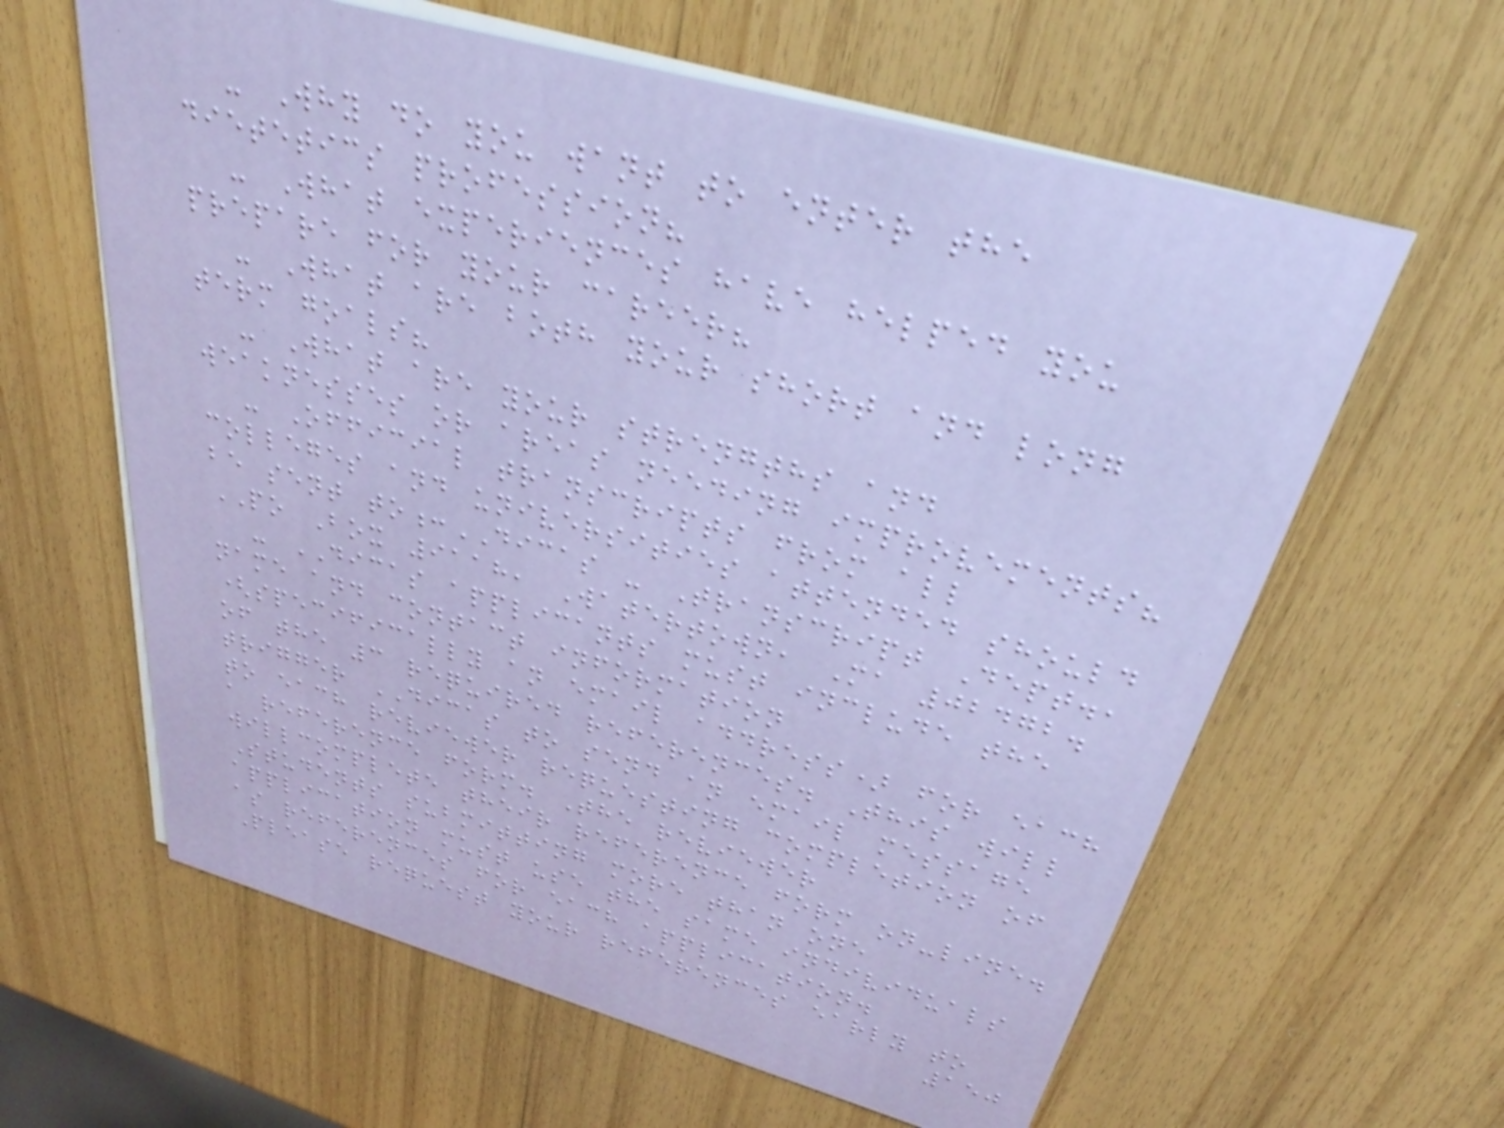- Why do you want to enter the
dietetics profession?
- What experiences have helped you
prepare for your career?
- What are both your short and long
term goals?
- What are your strengths and
weaknesses or areas needing improvements?
- Official transcripts from all
colleges and universities attended should
be sent to:DICAS - Transcript Dept.,
PO Box 9118, Watertown, Ma 02472.
- DICAS applicants must include the
name and contact information
(specifically an email address) for each
of the 3 required references. This will
trigger DICAS to send an email message
to each reviewer requesting completion of
a reference form. The reviewer
willcomplete their reference form on-line.
Students submitting more than one
application must use the same individuals
as references for each application.
Please request your references early to
150
